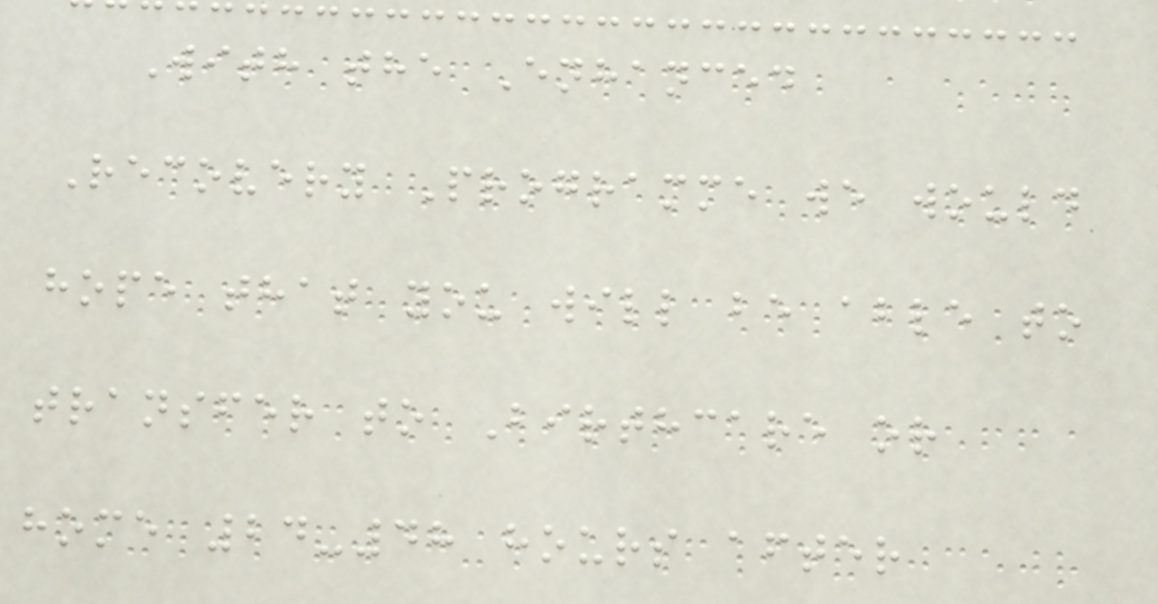With the Enhanced
Recovery Programme we would
hope that you will be able to
transfer to Birthcare or
home 24-48 hours after
